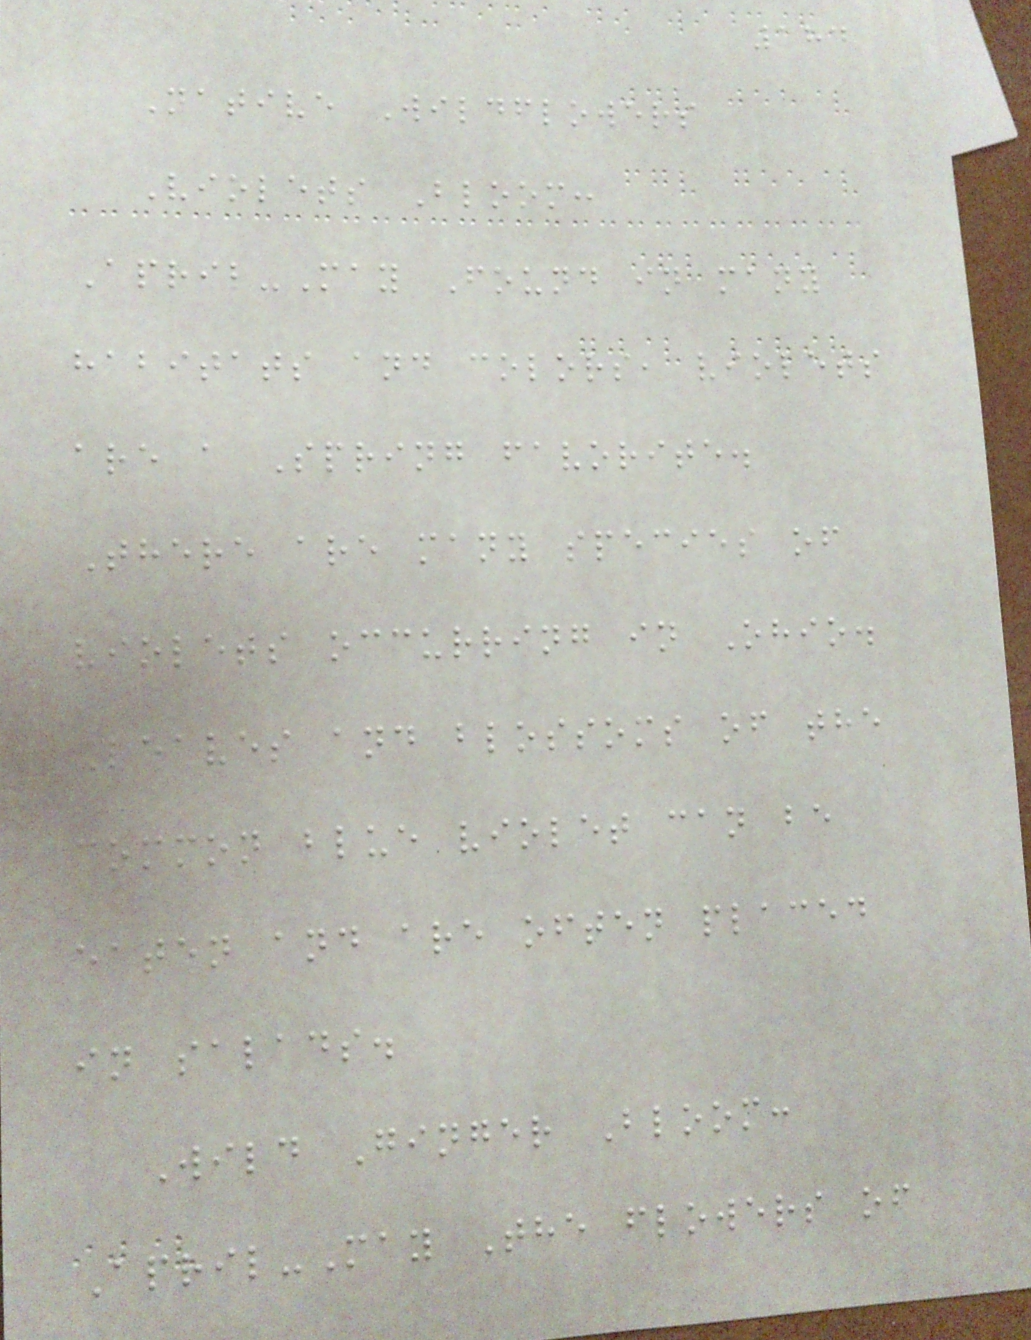184
Native Wildflowers
Violets Bloom:
April-May Found in many
habitats and colors, violets
are a Spring favorite.
There are many species of
violets occurring in Ohio.
Leaves and blossoms of the
common blue violet can be
eaten and are often placed
in salads.
Wild Ginger Bloom:
April-May The flowers of
